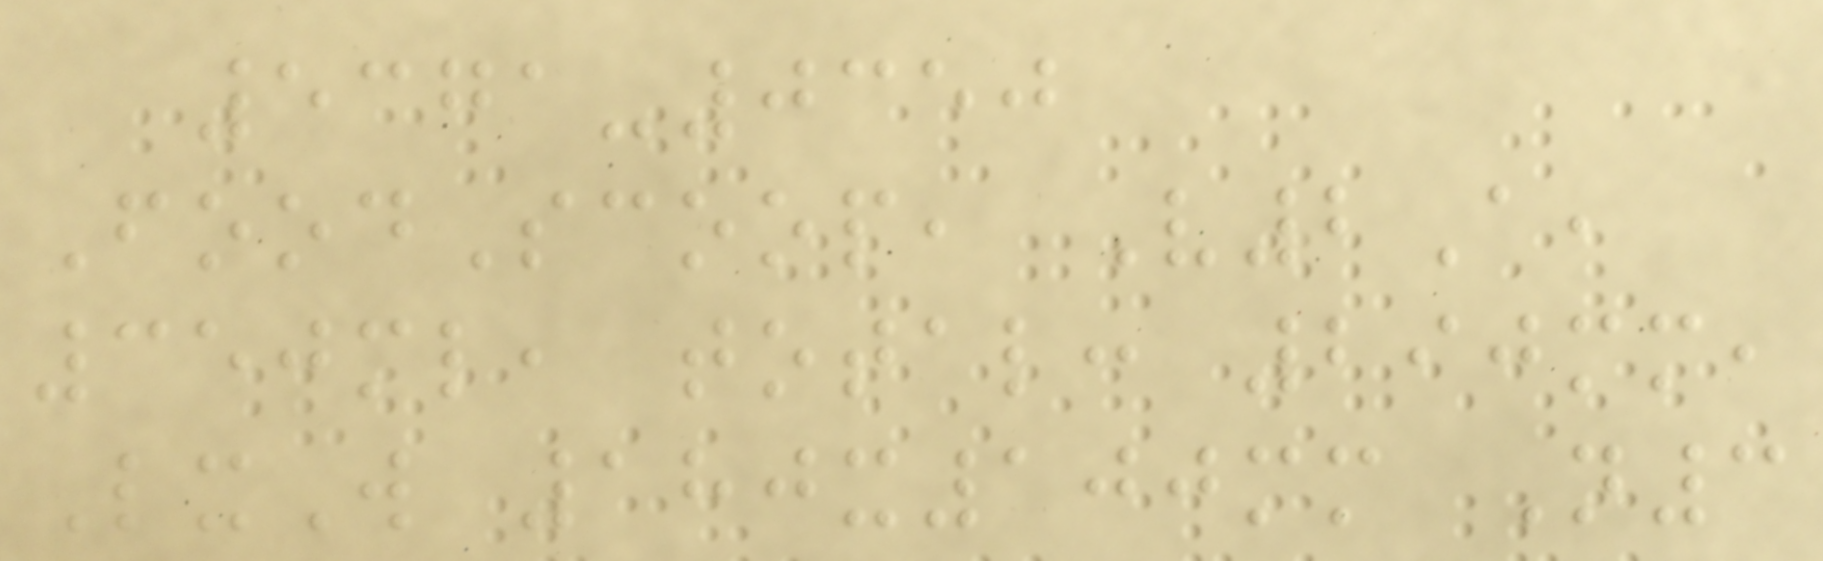5371-0350
FoodScoop, V2A,
350ml, total: 290mm,
LxW 180x100mm N3
